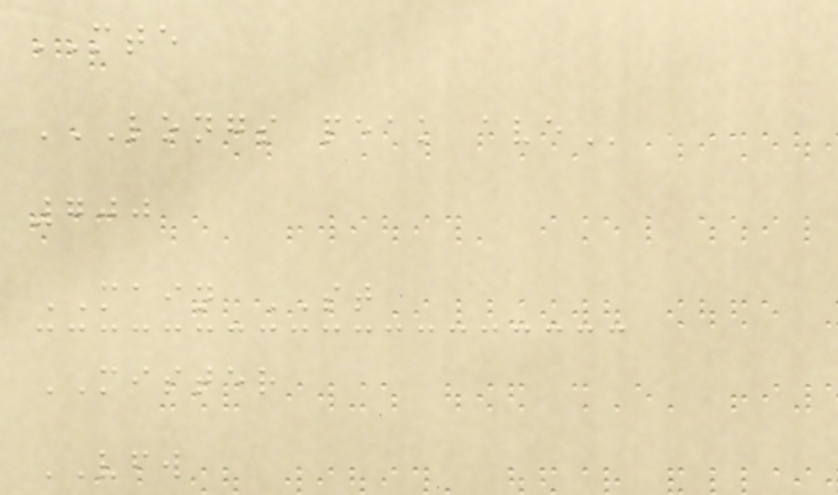MTE
LONGS PEAK AVE
700
MAIN ST
MISTER
VFW
